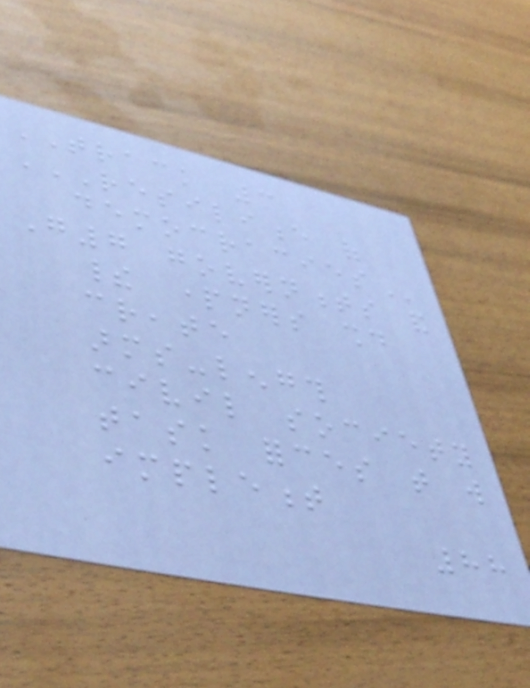TRACK 3
RESILIENCE OF
DEMOCRACIES
G7 governments and
their partners should
create
arms-length
civil society
task forces that will
implement
88
